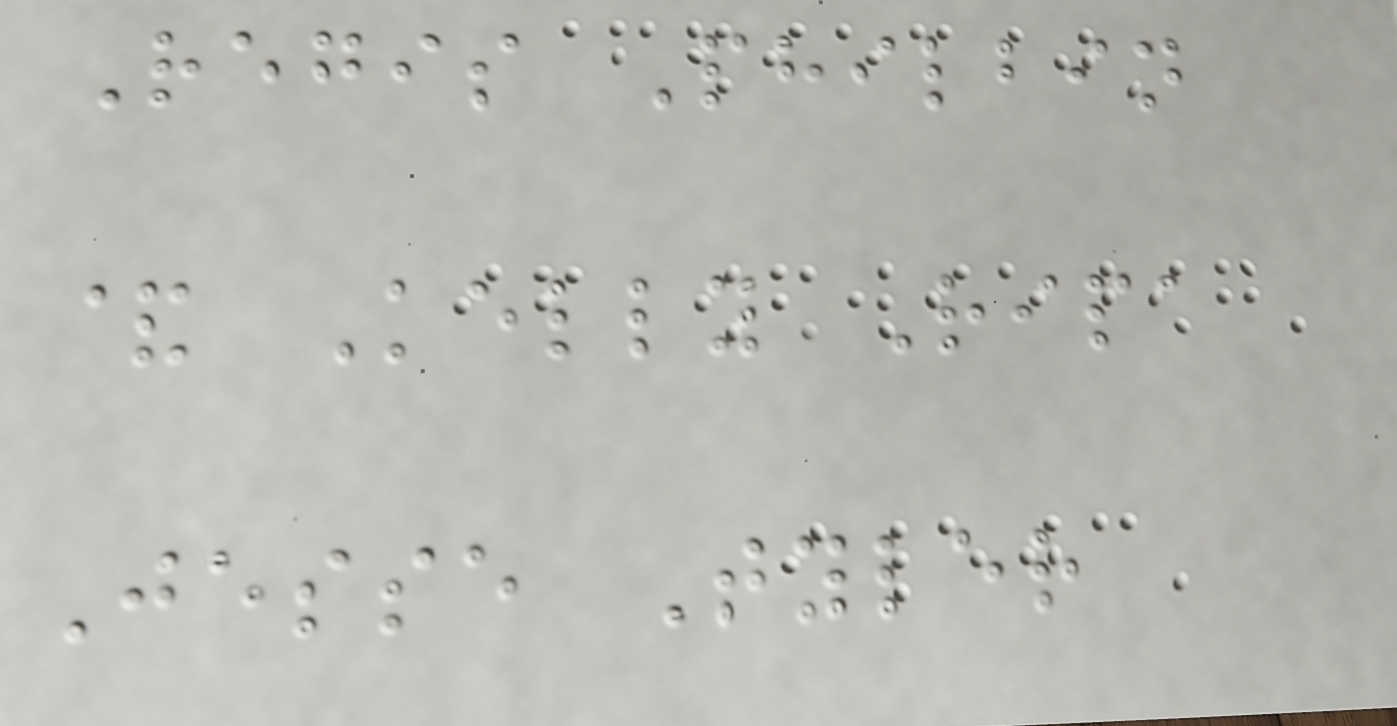Regis Philbin
& Kelly Ripa
Jesse Tyler
